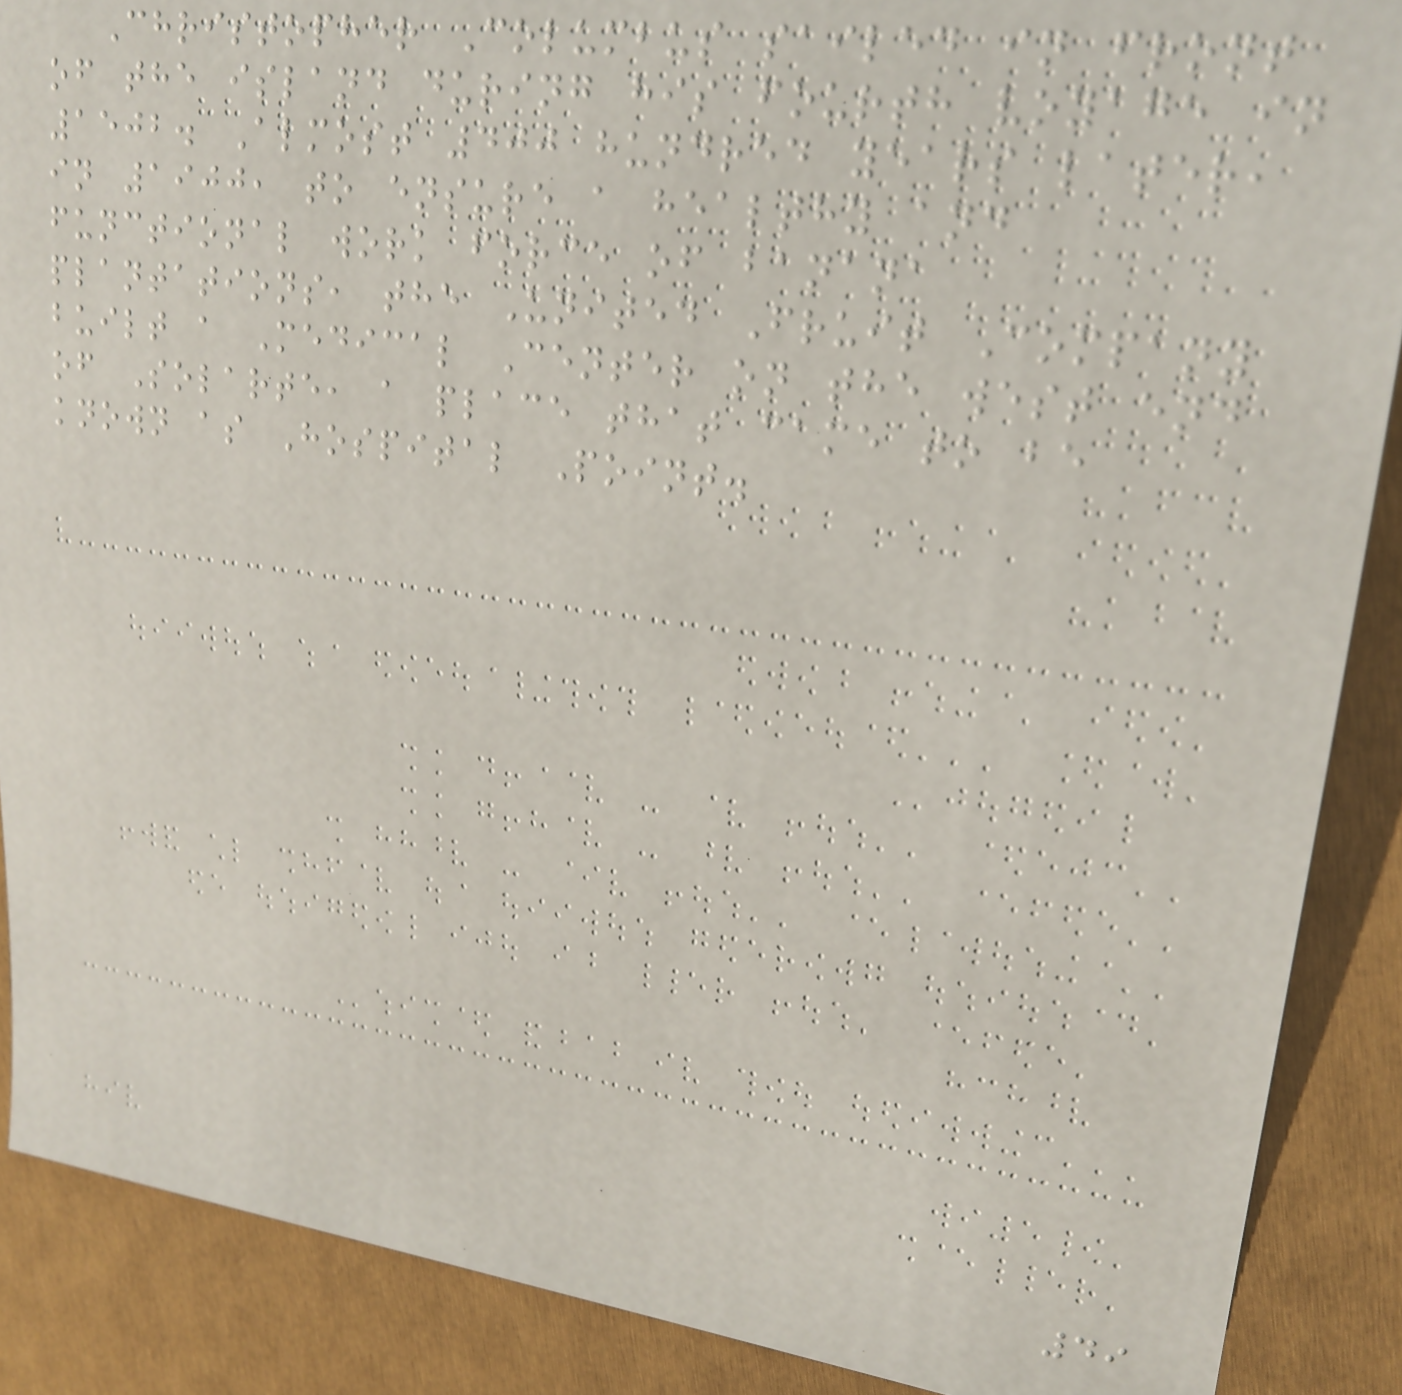Christopher Columbus sailed in front
of the island during his fourth voyage in
1502. Almost 400 hundred years later,
in 1900, to ensure a healthy and
functional work force of banana
plantations, the United Fruit Company
built a Medical Center on the west end
of Solarte, a place that came to be
known as Hospital Point.
49
